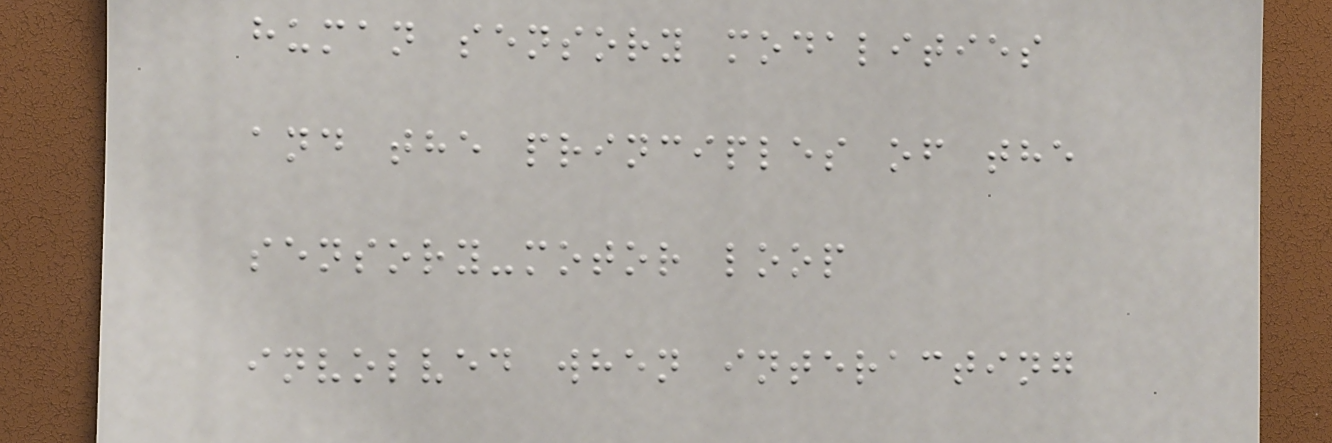human sensory modalities
and the principles of the
sensory-motor loop
involved when interacting
